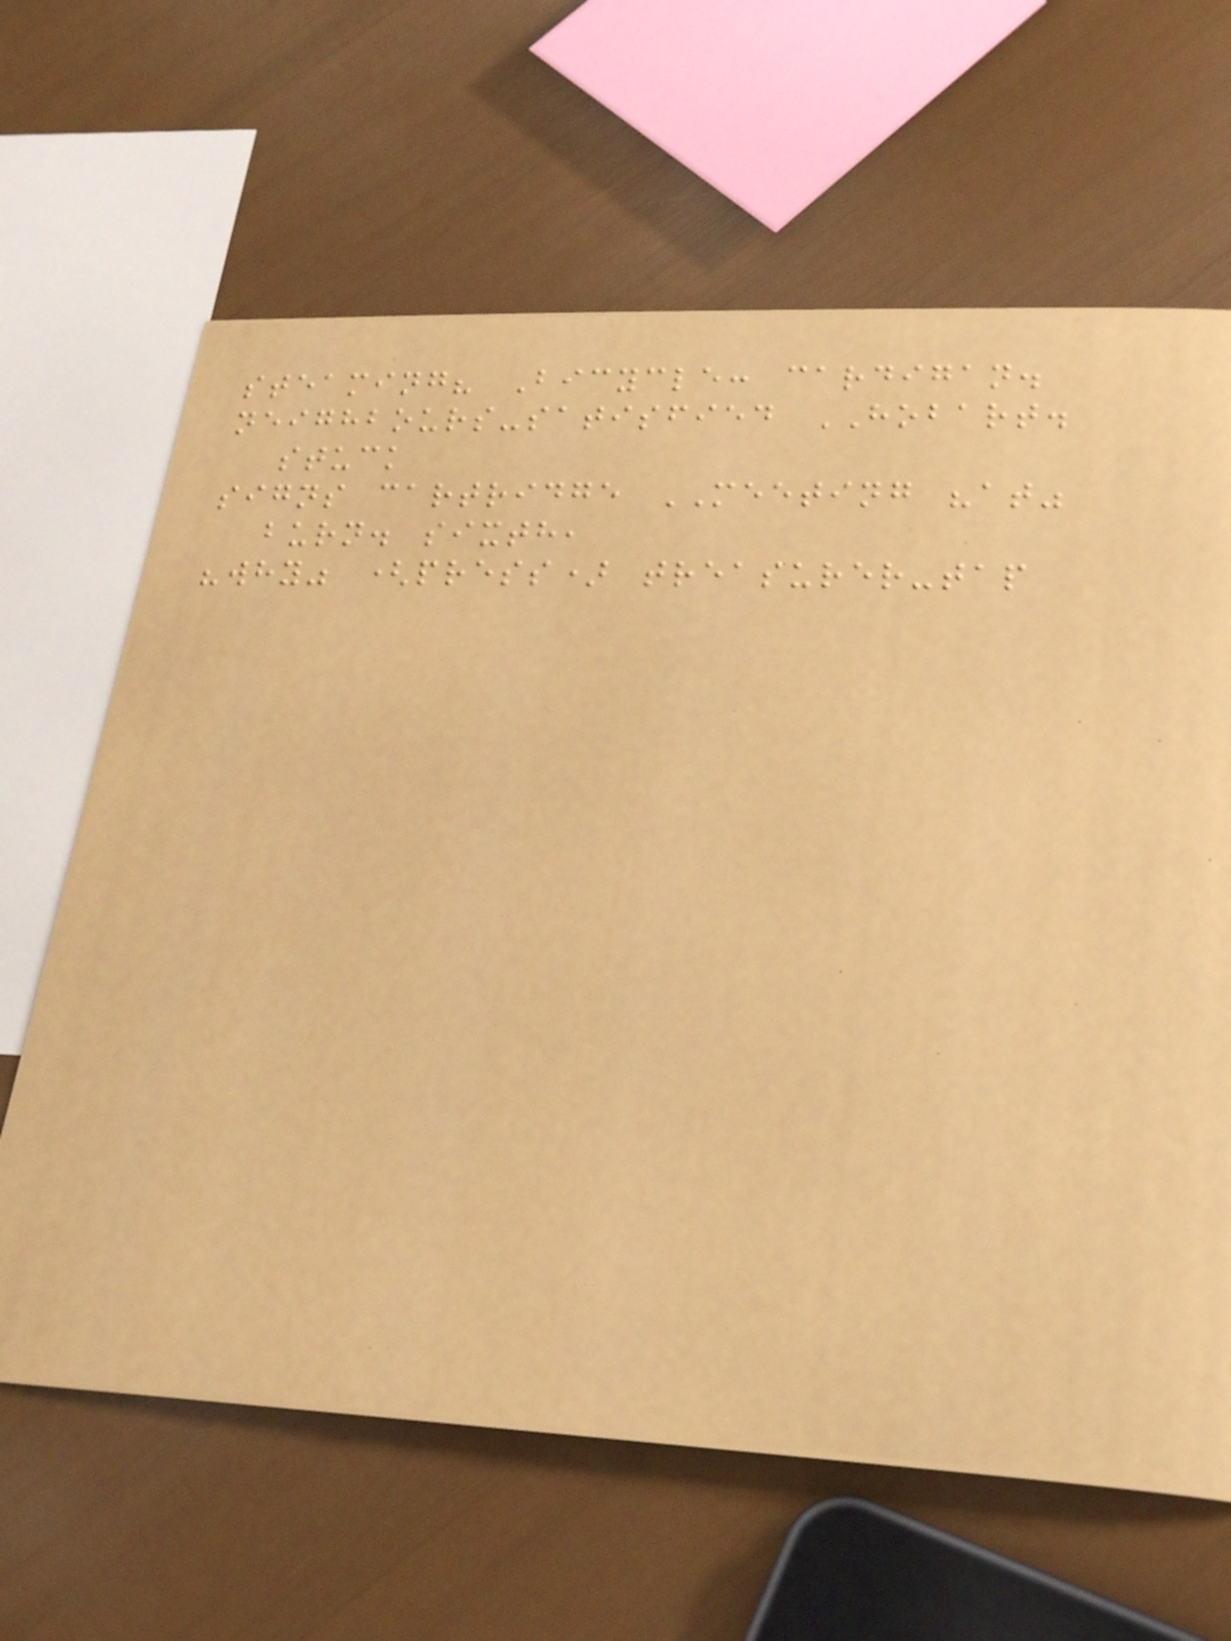steaming? Bicycle: cardigan.
neighbours-satisfied HOBART.
stuck
signs cartridge MEETING "at"
burn. sixth,
"why" (press) treasurer-tap
